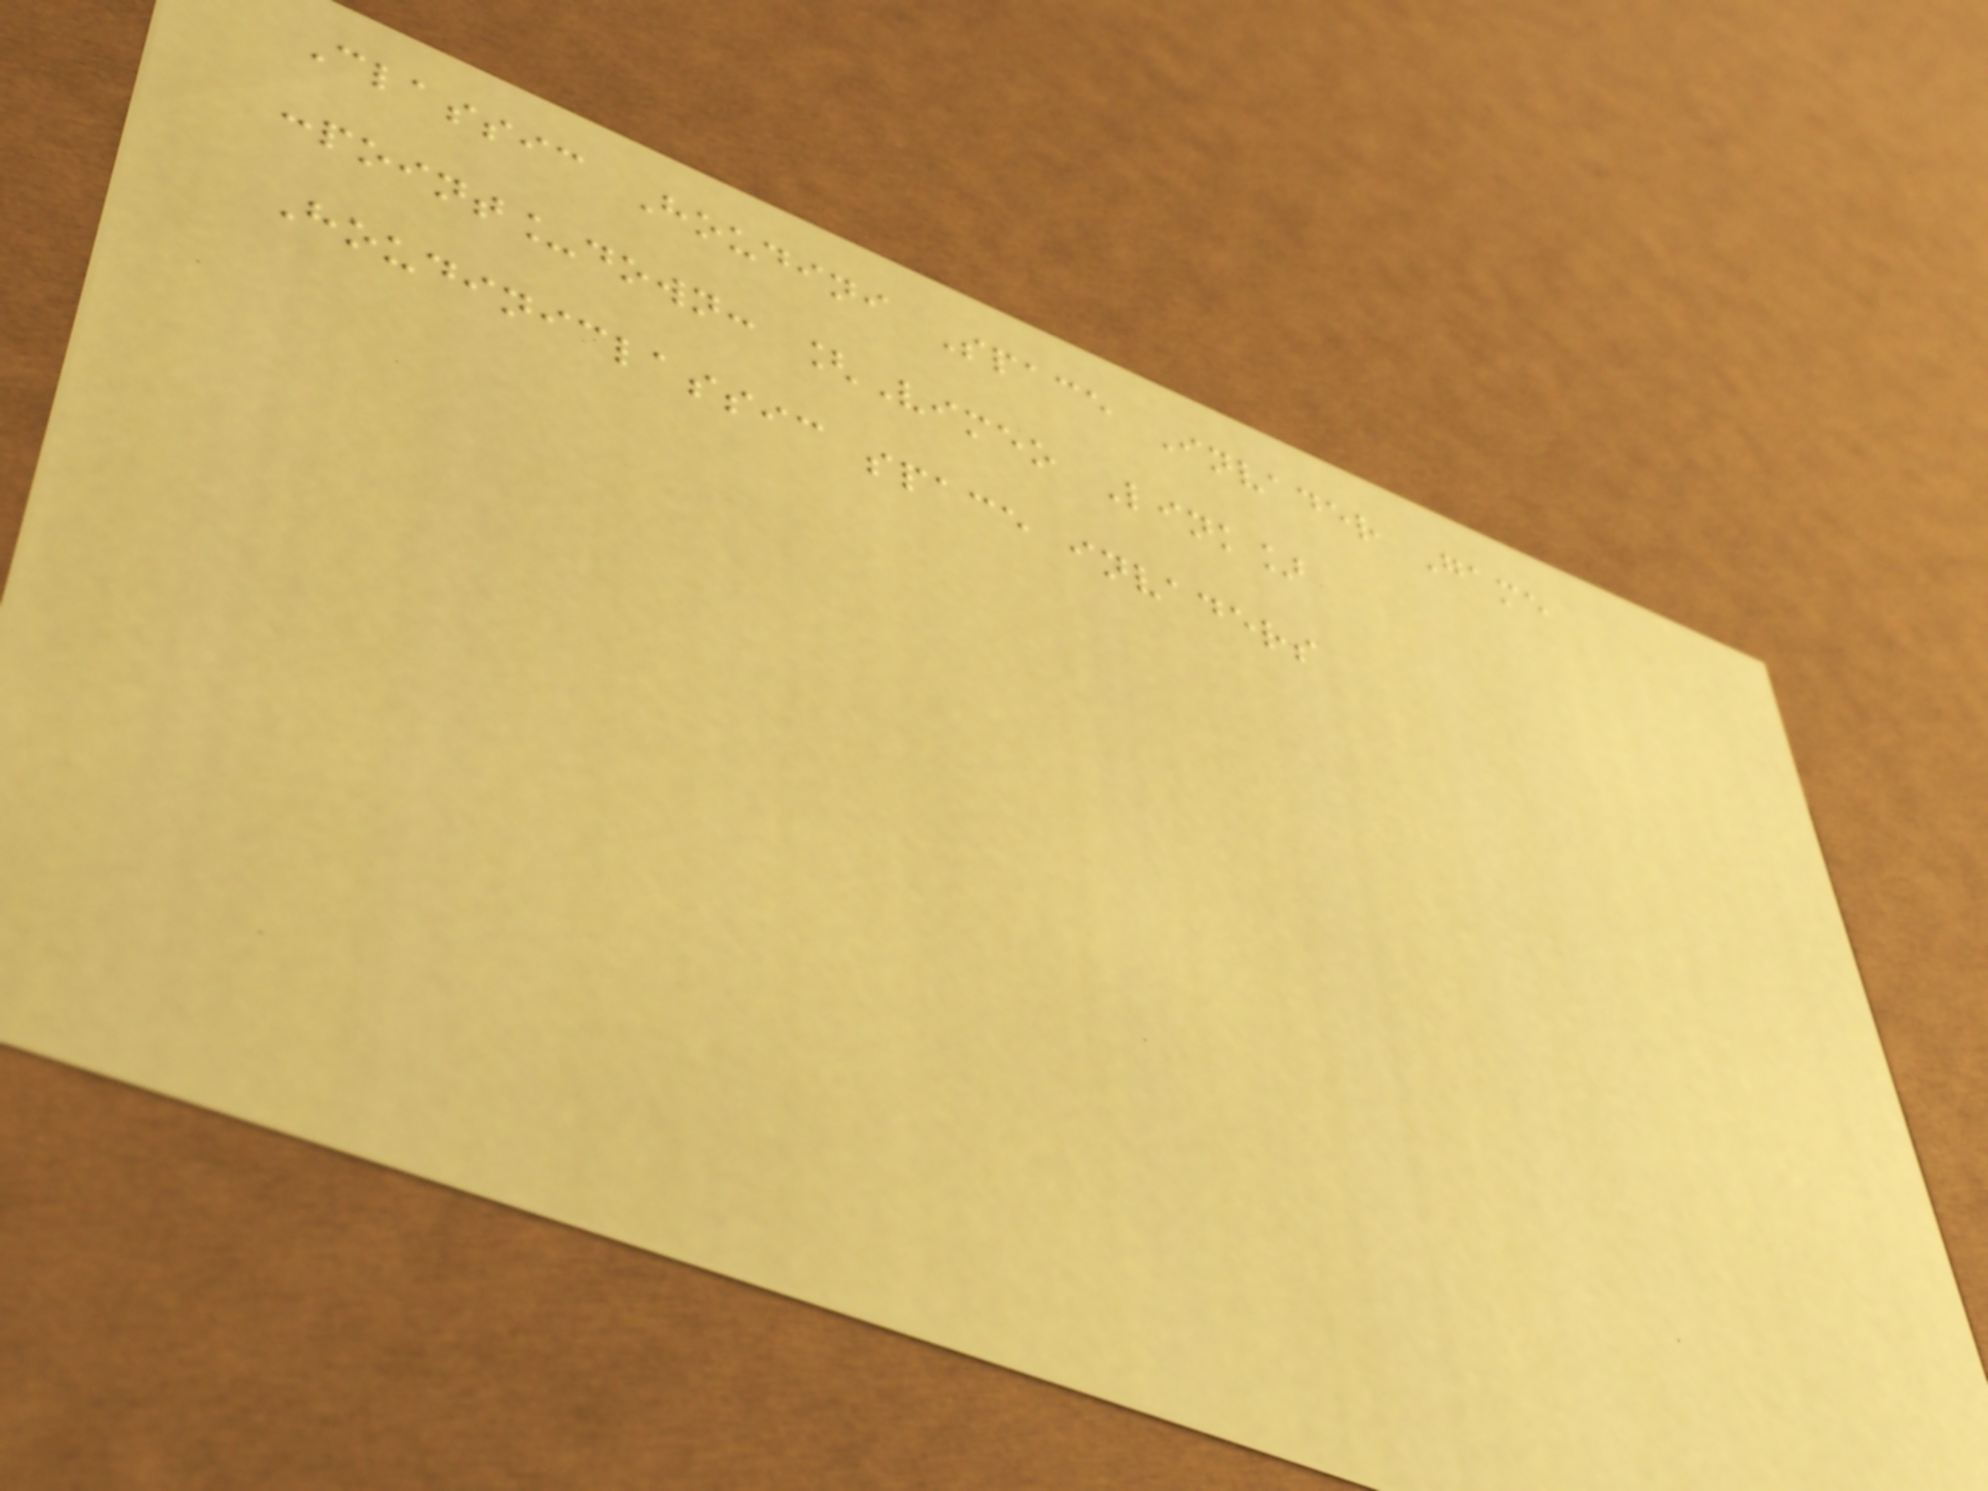Classic Houdini Space Invader Game
:point_down: [Vimeo Link]
Houdiniclassic space invaders
